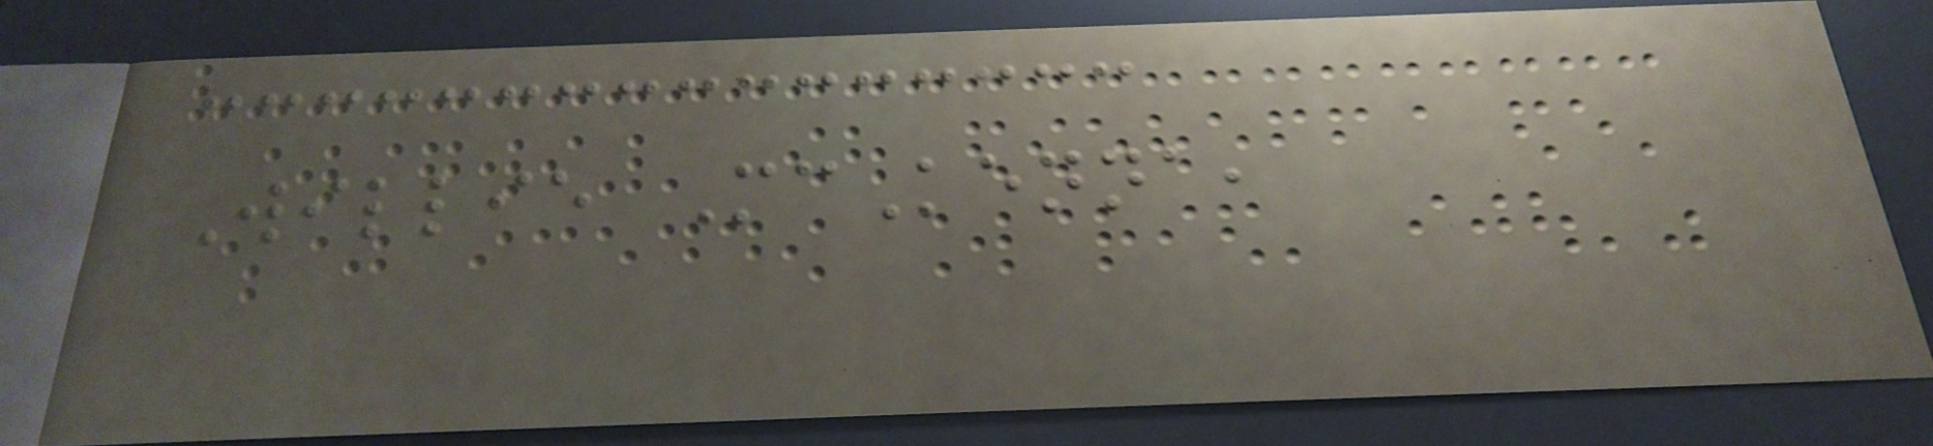Willie McKenna,
